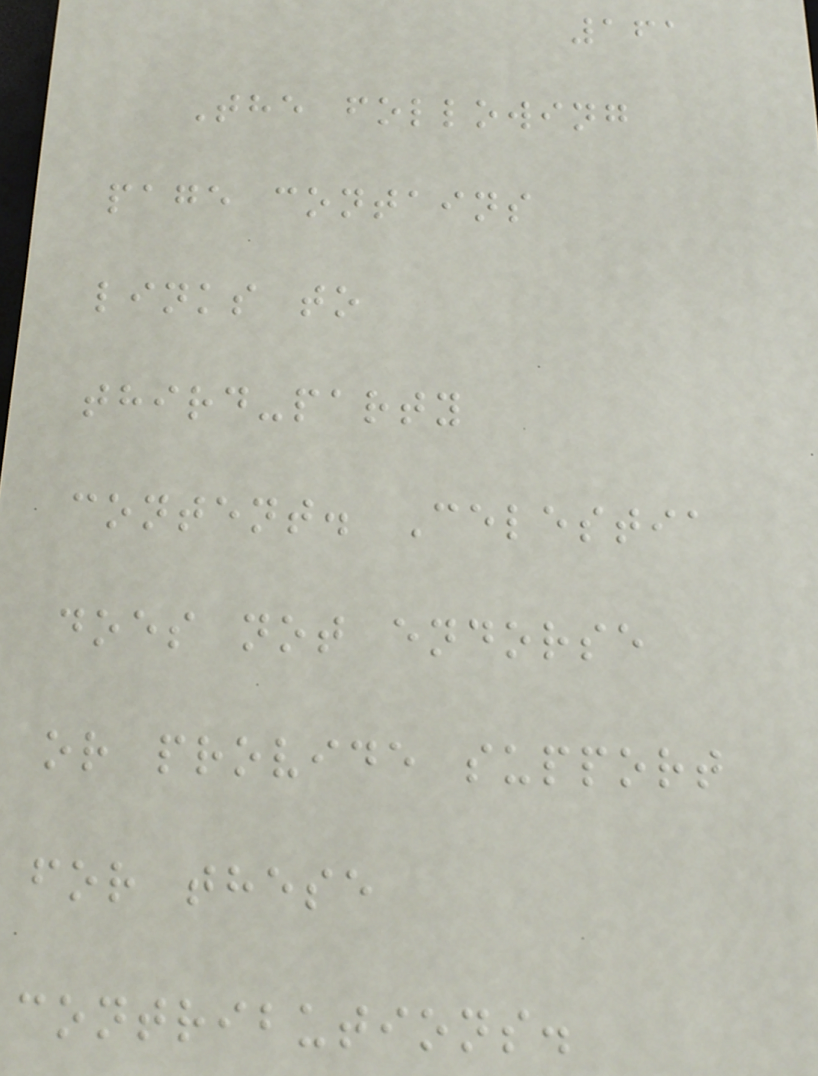161
The following
page contains
links to
third-party
content. Celestia
does not endorse
or provide support
for these
contributions.
